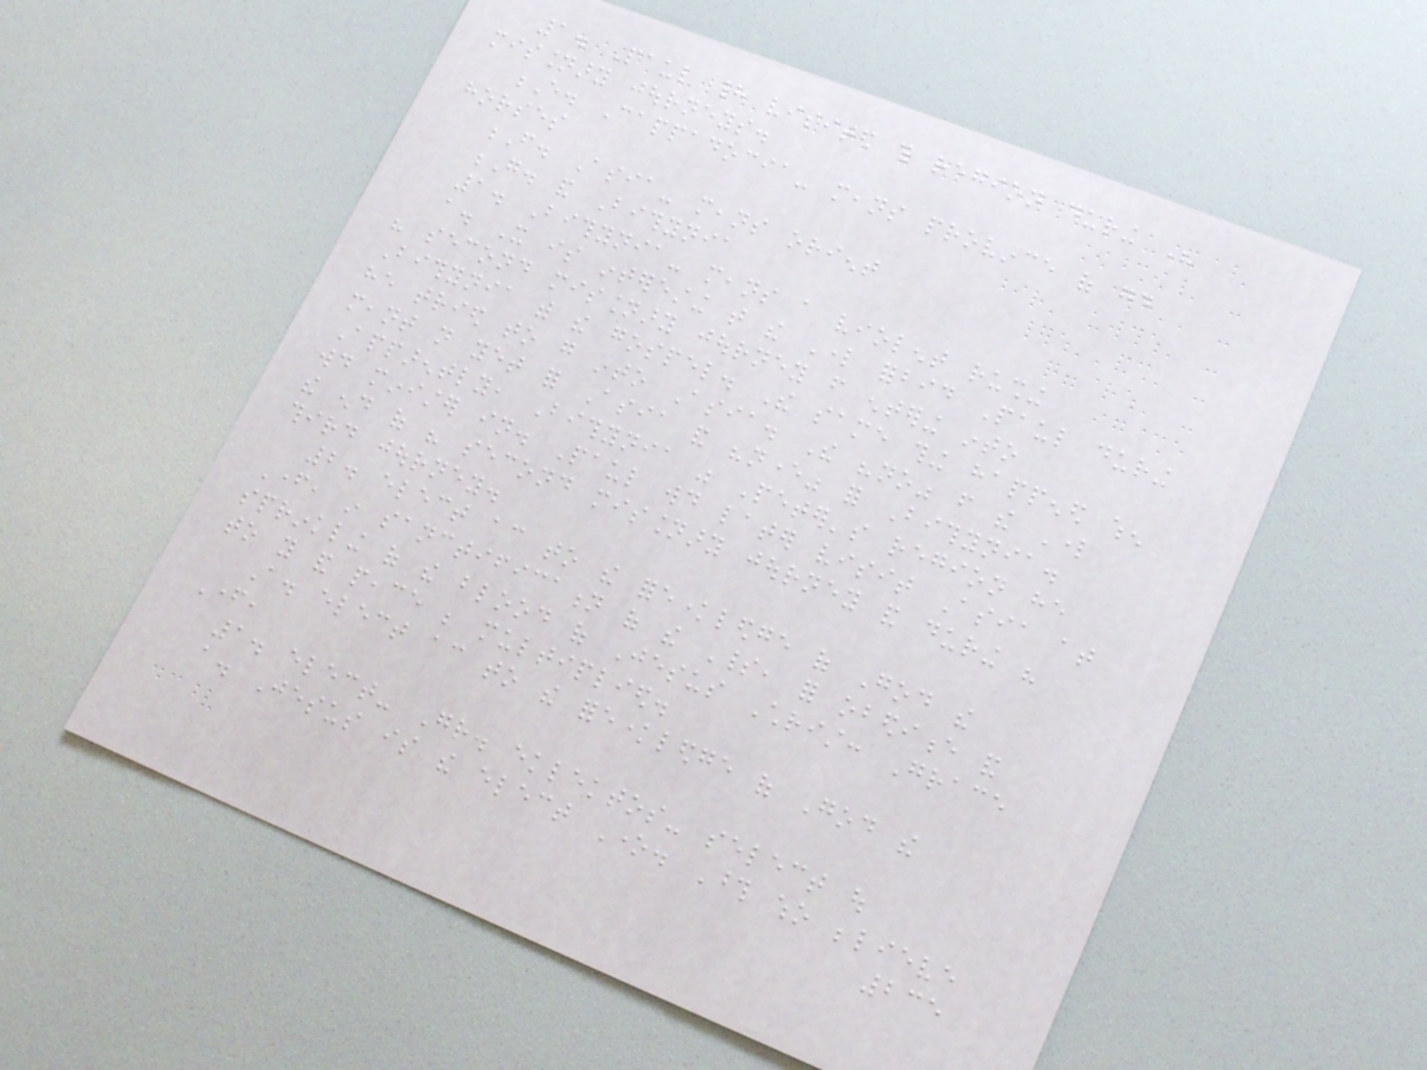1. Paul had visited this region during His
missionary journeys.
E. Cappadocia- means province of good
horses
F. Asia- means orient
G. and Bithynia
1. Bithynia- means a violent rushing
a. It is interesting that the Lord forbid Paul during
his second missionary journey from entering into
Bithynia with the gospel. The same thing happened when
he tried to go into Asia. The "no" from the Lord
meant not yet for Asia and "never" for Bithynia.
Apparently, Bithynia was Peter's region he
would minister in. Paul would later visit Asia at
the end of his second missionary journey and during his
third journey.
2. elect according to the foreknowledge of God the
Father, in sanctification of the Spirit, for obedience and
sprinkling of the blood of Jesus Christ: Grace
to you and peace be multiplied.
A. elect according to the foreknowledge of God the
Father,
1. elect- Gr. eklektos- select out
a. Jesus is the elect One. Those who believe
235
